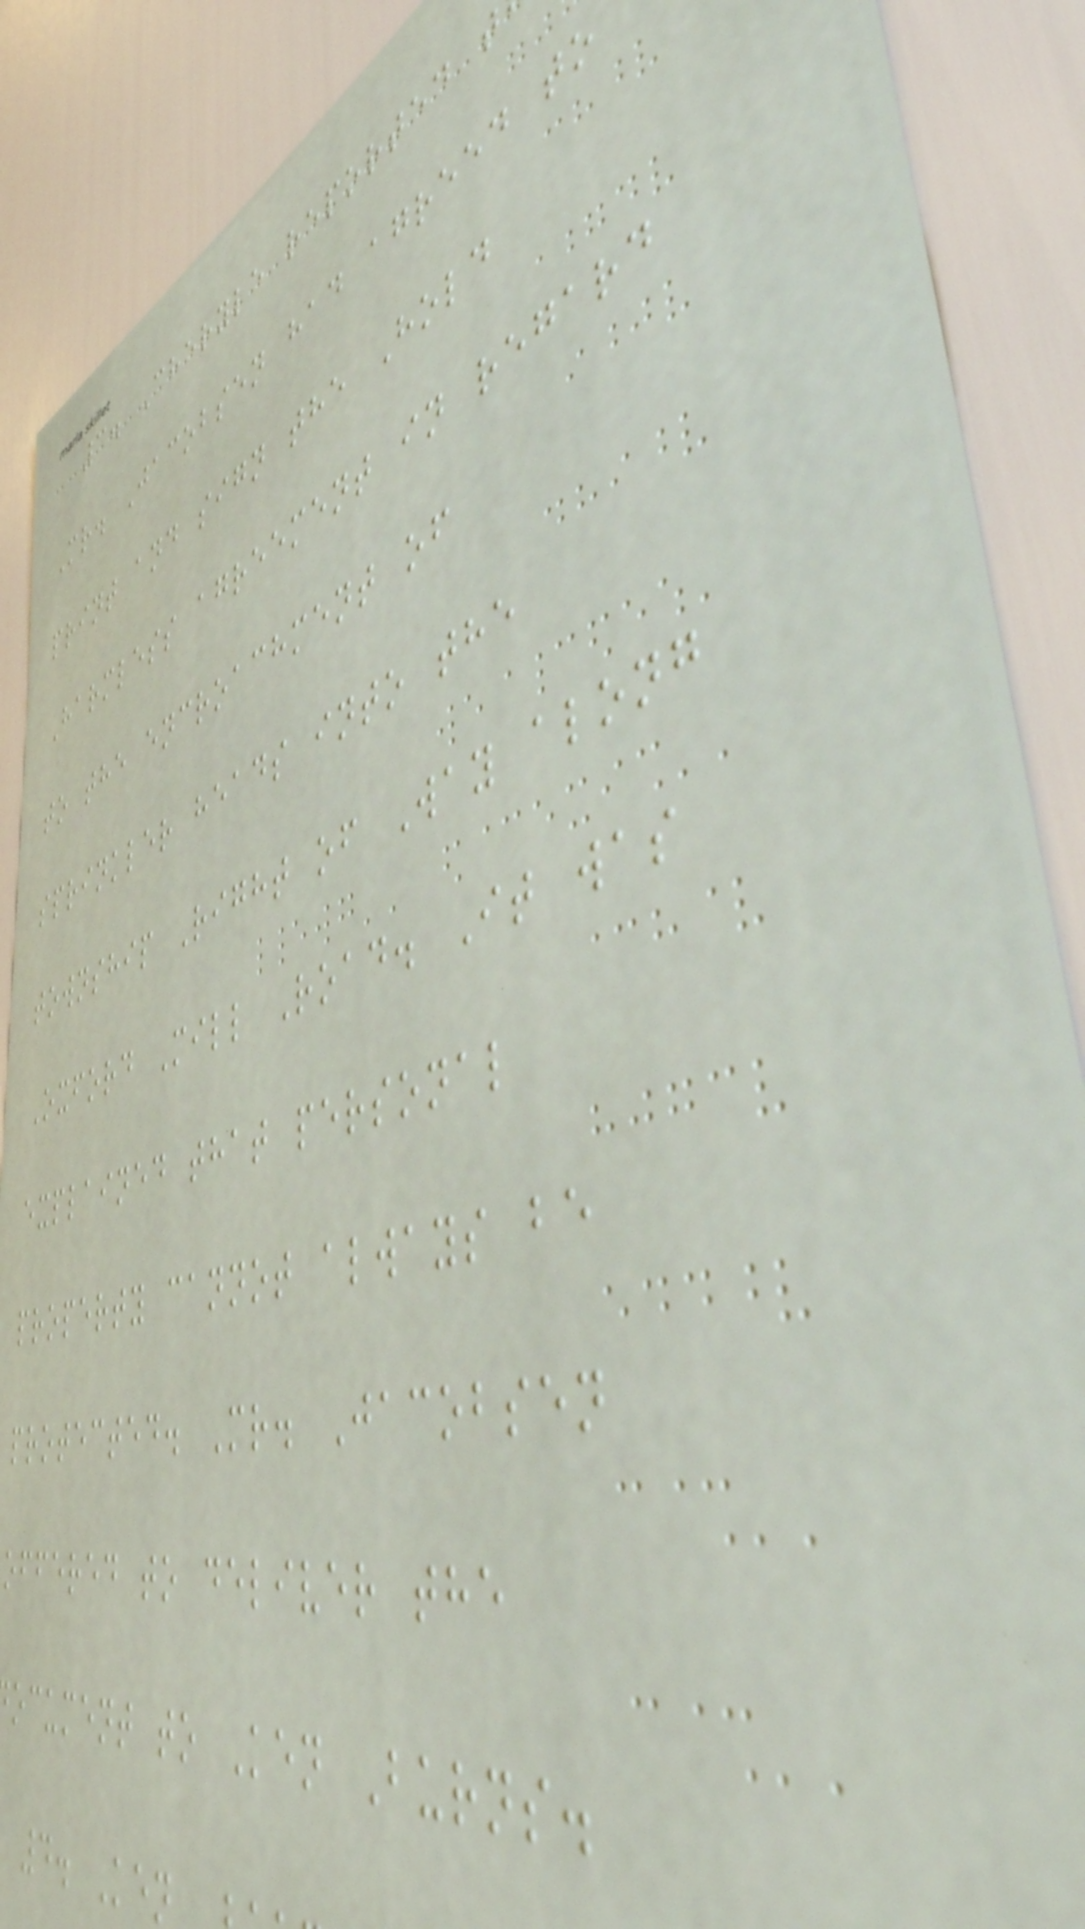3. Cheryle reported t
Mr. Jacobsen had agreed to
print and sign the Hold
Harmless agreement in regard
to the encroachment of
sprinkler heads into the
township Right of Way along
Oxford Mill Road. It was
explained that personal
property cannot always be
protected. Mr. Jacobsen
offered to deliver the
ocument to Ken Burns.
4. Ken
